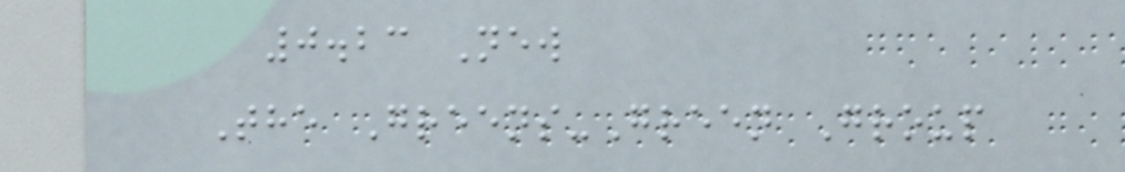0.23 New
The Greens-Green Group
